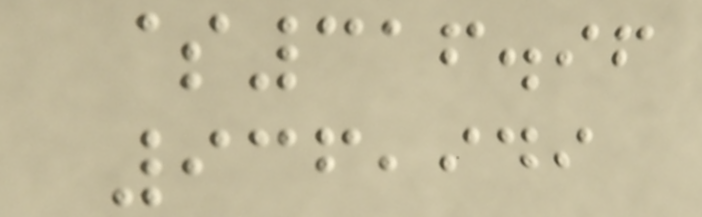$316.96
936,949
